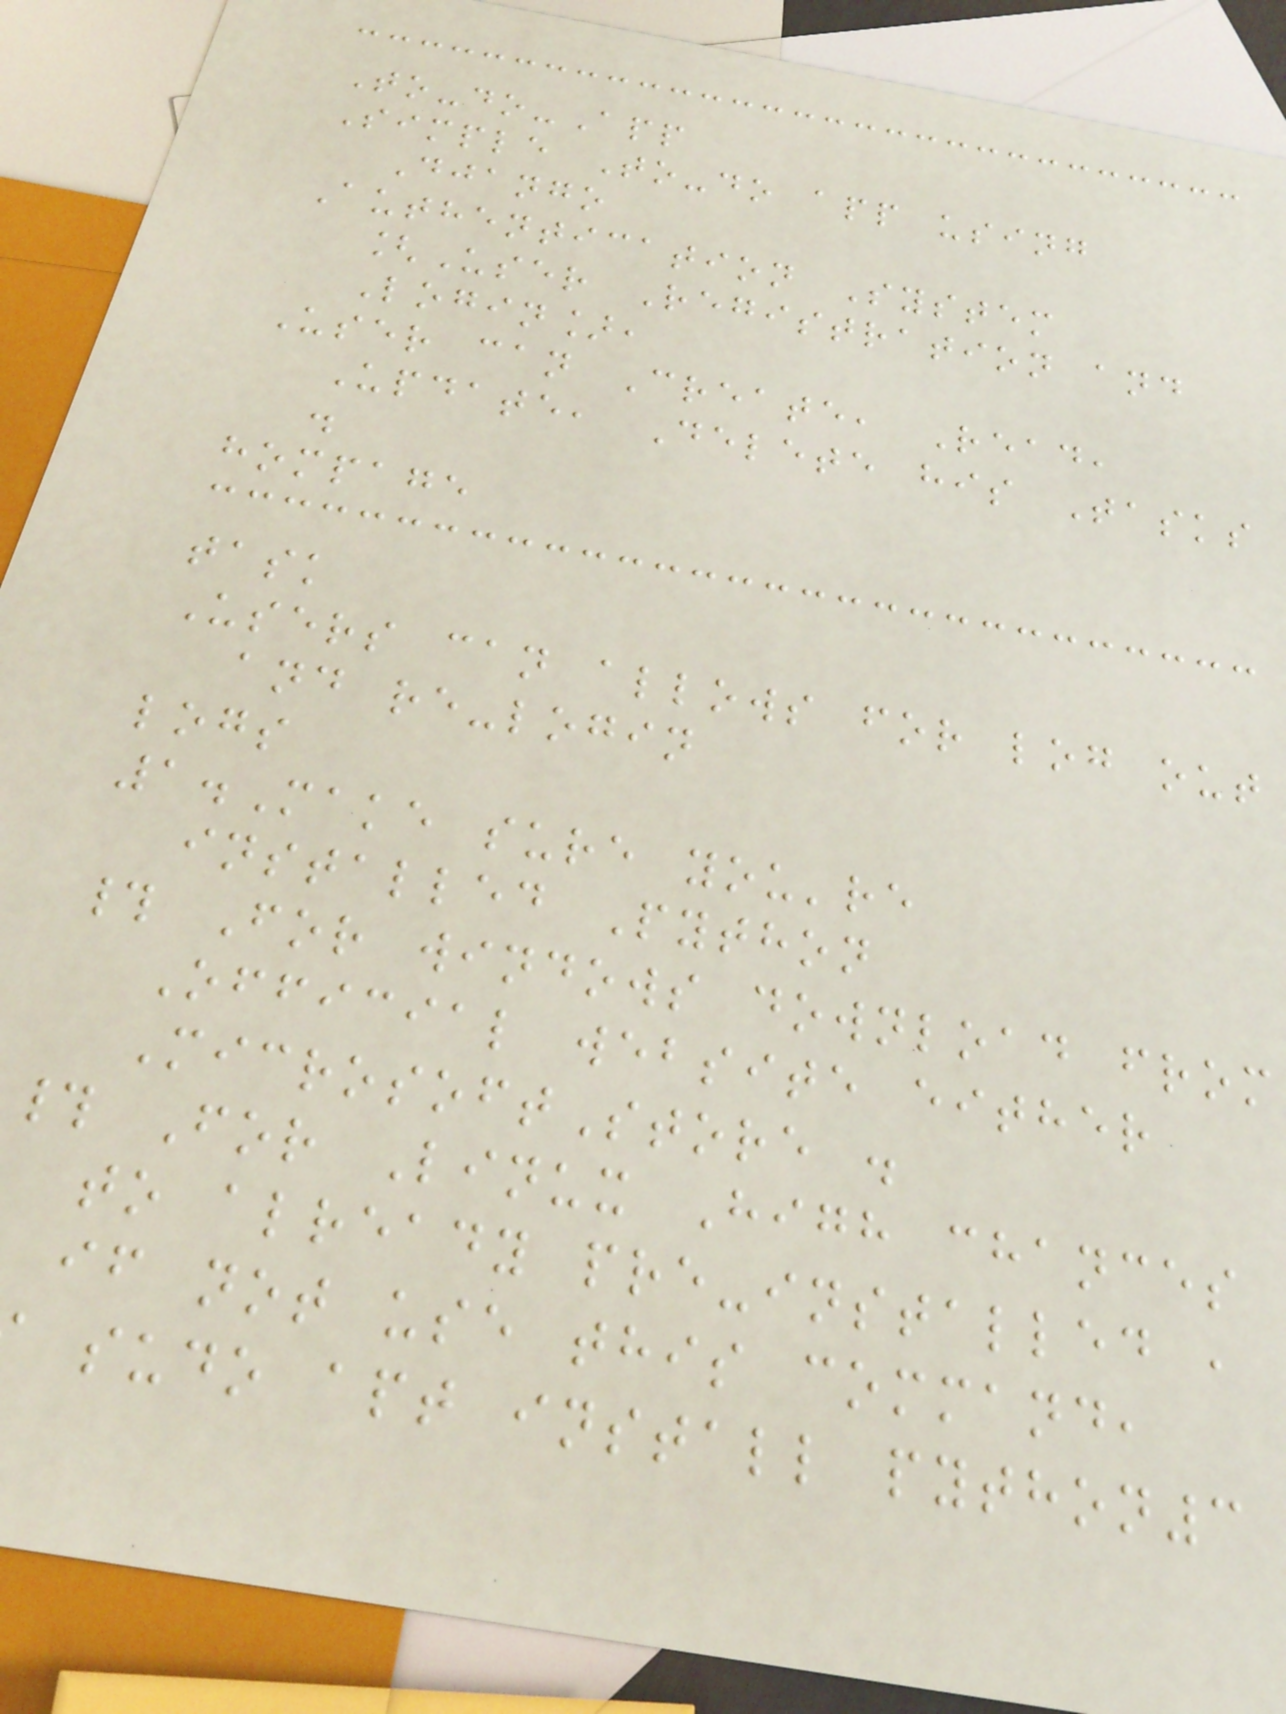To-do-App
Simple To-do app using
Django
Authentication System
[User Registration and
Login],
User can Create, Read,
Update, Delete his Tasks
.
hompage
task
Users can allows for log out
and re-login
logs
1.Make sure you're
installed Python
# For windows download from
Official website either
MicrosoftStore .
# For Linux High chances
to already pre-installed ,
if not use this command,
sudo apt install python3
